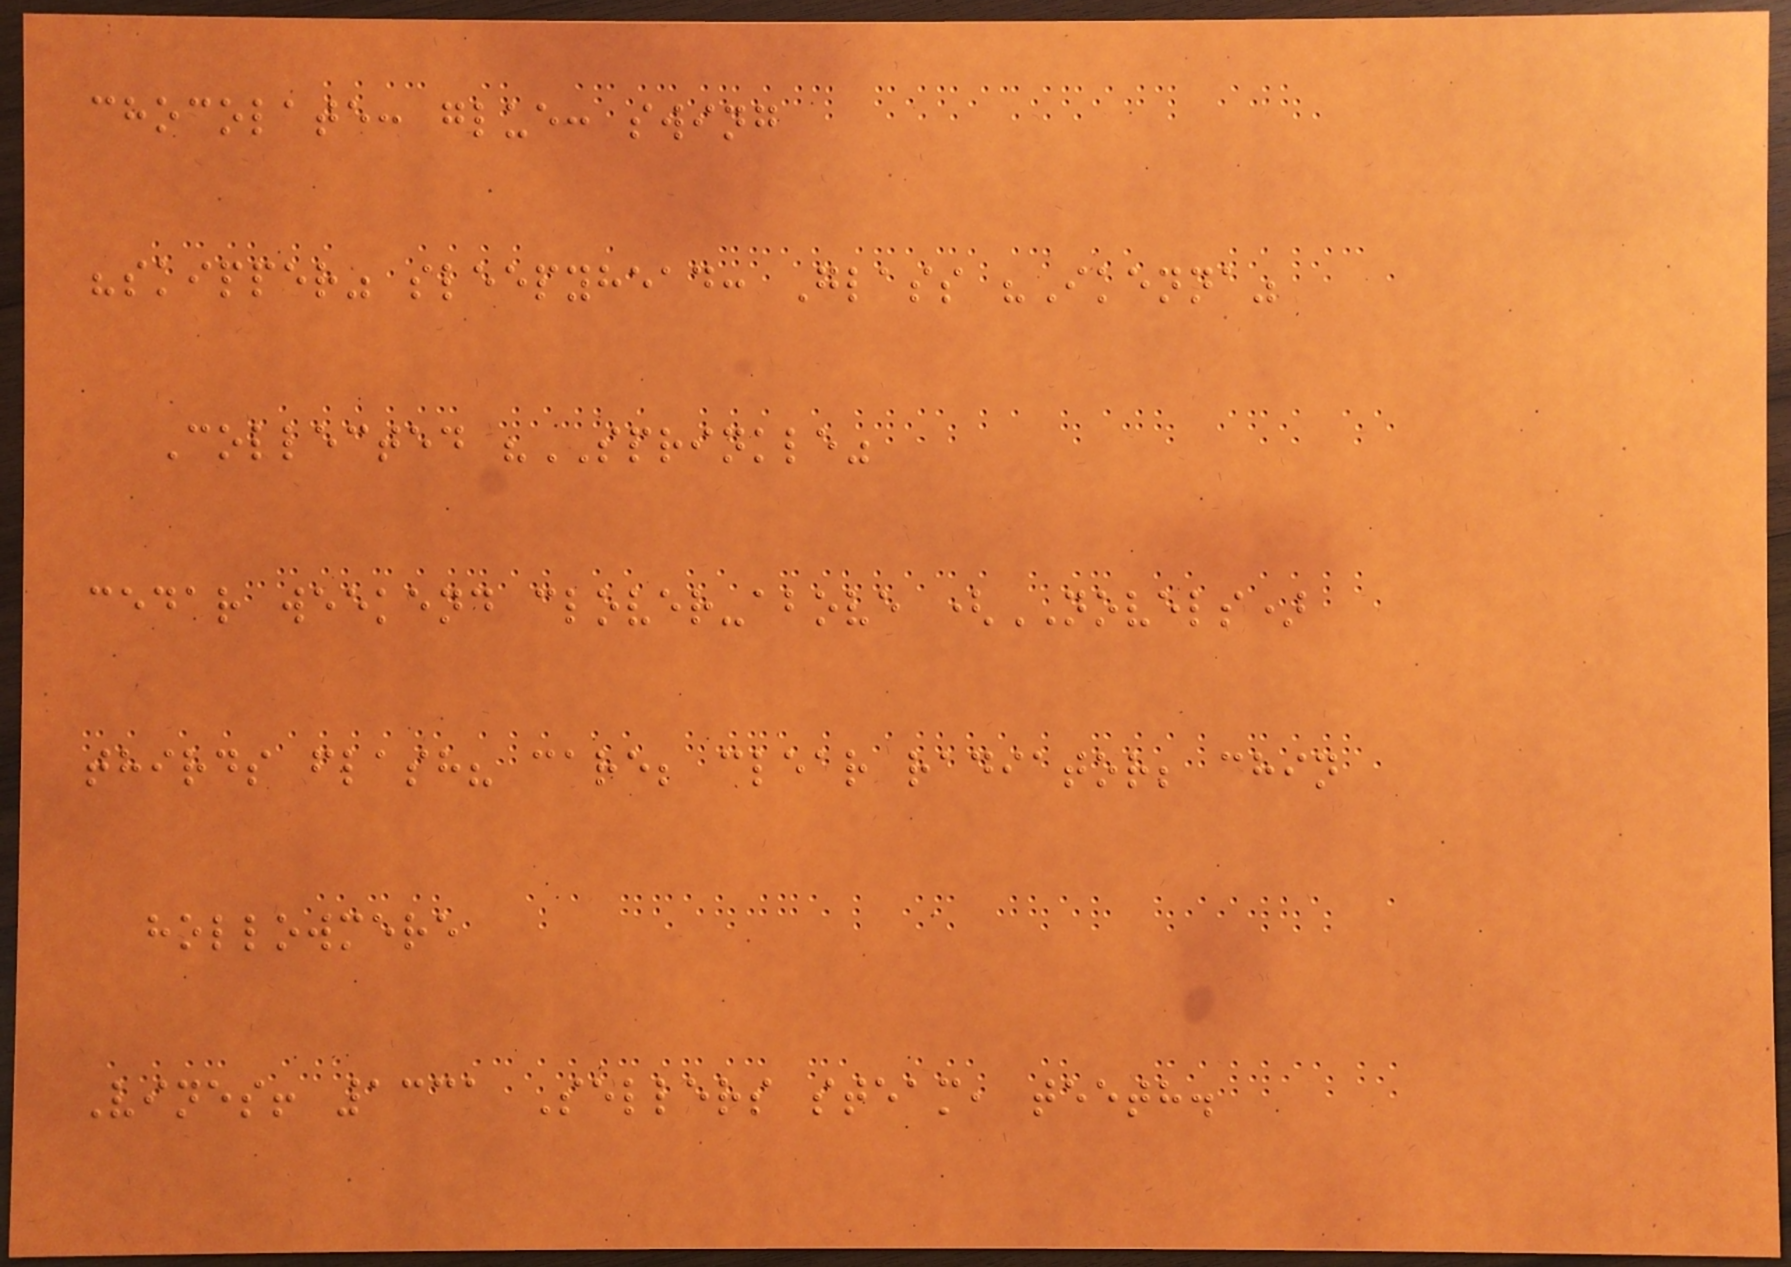chocolate: glue: swing
"skipper" sleepyhead: Glass "Ikenna"
Collected "SPRINKLE"
cedar weekend clover-above (NOVELS)
thirds flash? care; clear radiator; chin
hollowmere
Vines! 1331 Sellers steam, teeth.
